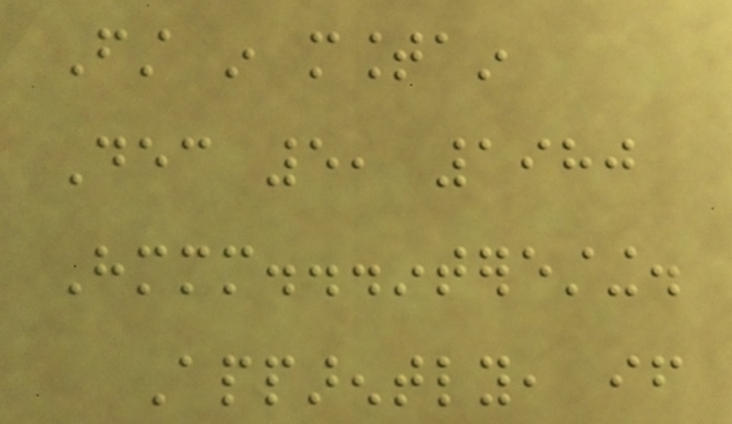First in mountain
Dec 5, 1980
Hmmm...interesting.
Apparently, if
